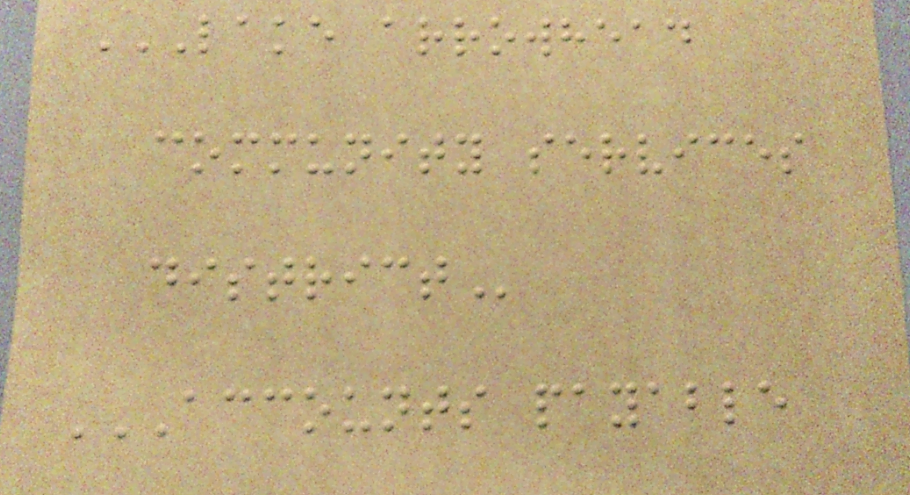LAKE ARROWHEAD
COMMUNITY SERVICES
DISTRICT
ACCOUNTS PAYABLE
